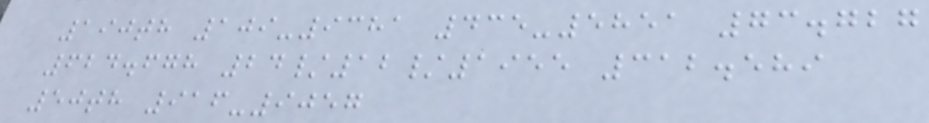190th 109-9381 435-5851 73.727
624.678 24/12/1955 312.589
50th 916-9057
